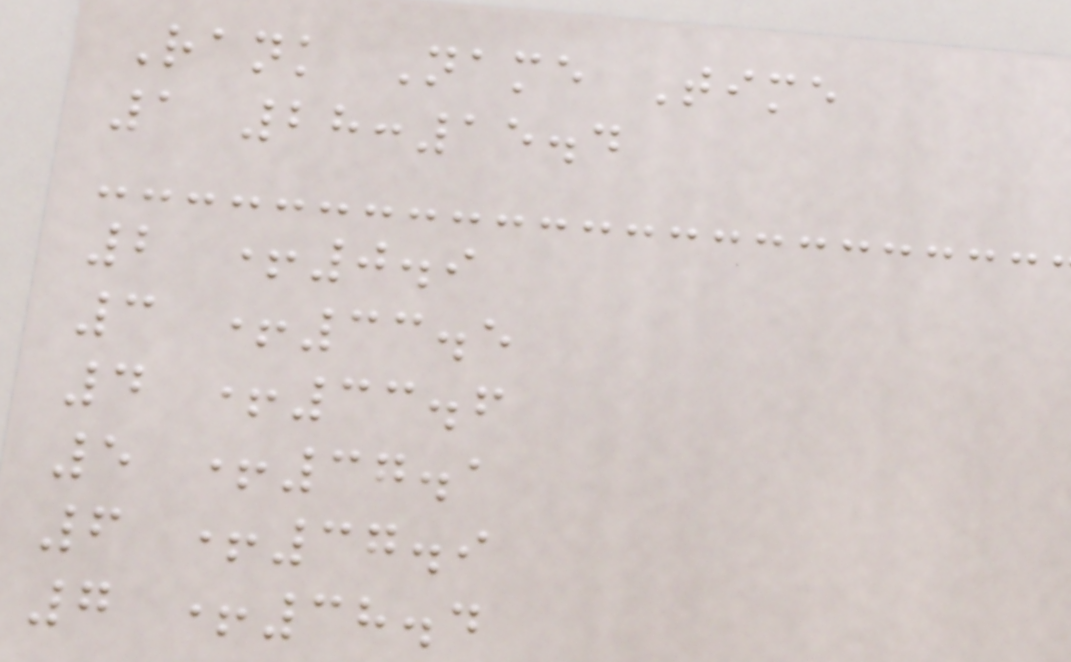Rank Name Time
1 28:15.4
2 +0.9
3 +33.5
4 +33.6
5 +37.1
6 +37.9
7 +38.4
